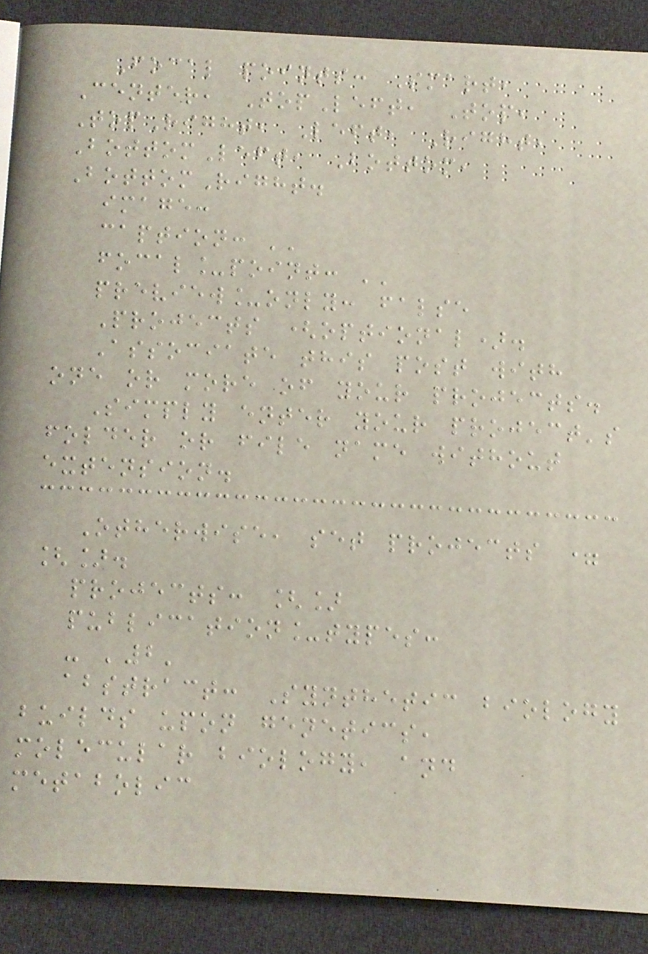Focal points: Smart,
Center, TopLeft, Top,
TopRight, Left, Right,
BottomLeft, Bottom,
BottomRight.
image:
caption: ''
focal_point: ''
preview_only: false
Projects (optional).
Associate this post with
one or more of your projects.
Simply enter your project's
folder or file name without
extension.
Otherwise, set projects =
[].
projects: []
publication_types:
- '2'
abstract: Synthetic biology
builds upon genetics,
molecular biology, and
metabolic
